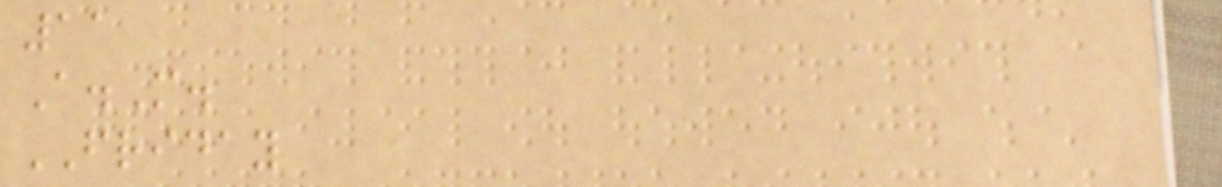11
A.M.
FRIDAY
